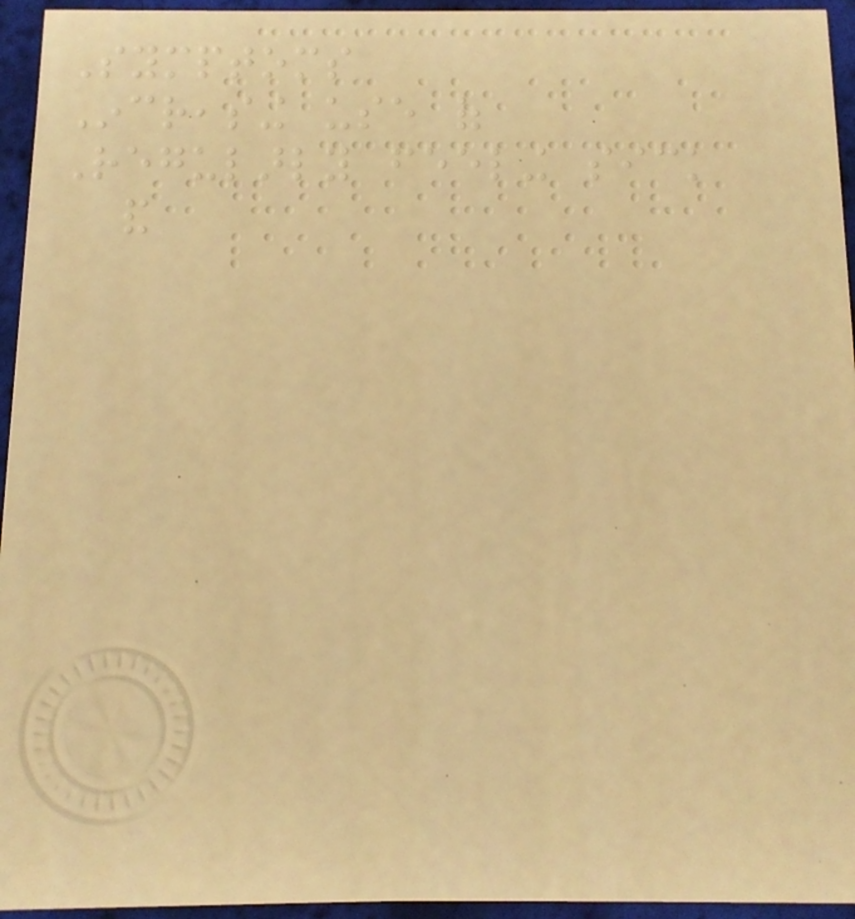Symptoms
Increasing use of
Regularly feeling sick
and
